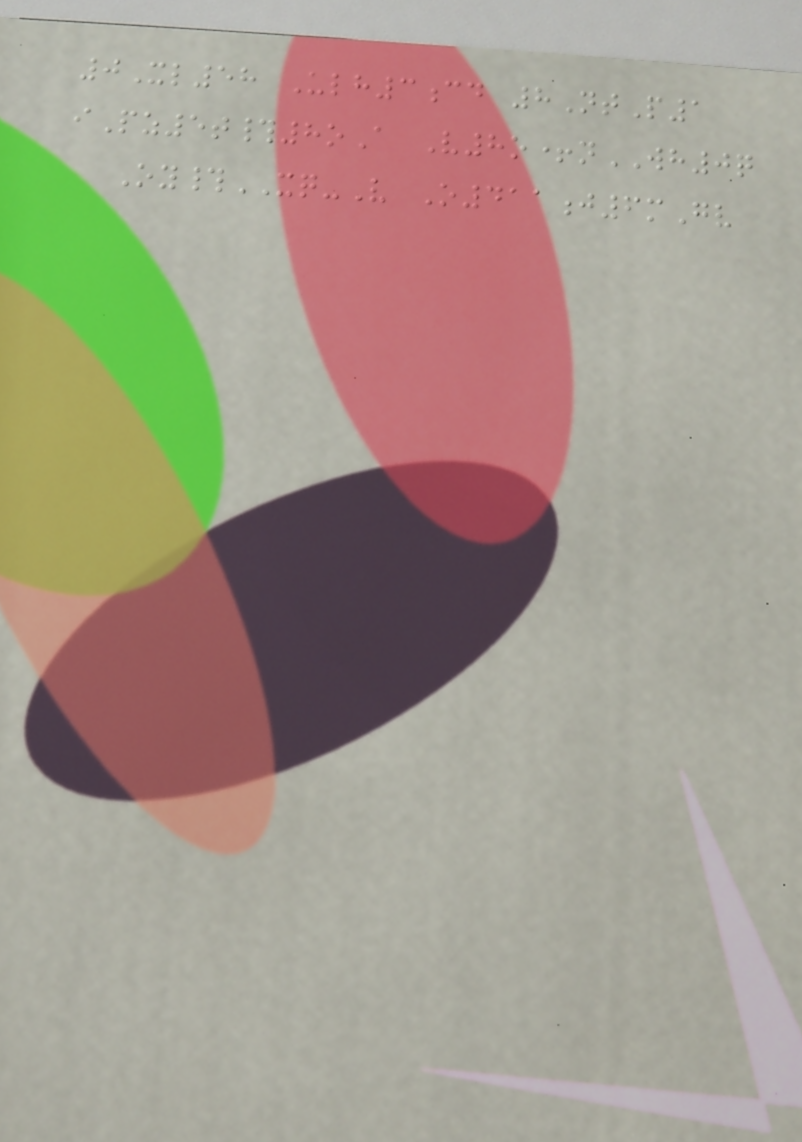0Xl58 Ulh3cd 8NtP1
iPz5t#8oA V8o+nWH0q
Oy#XQ-V O411j6mGv
